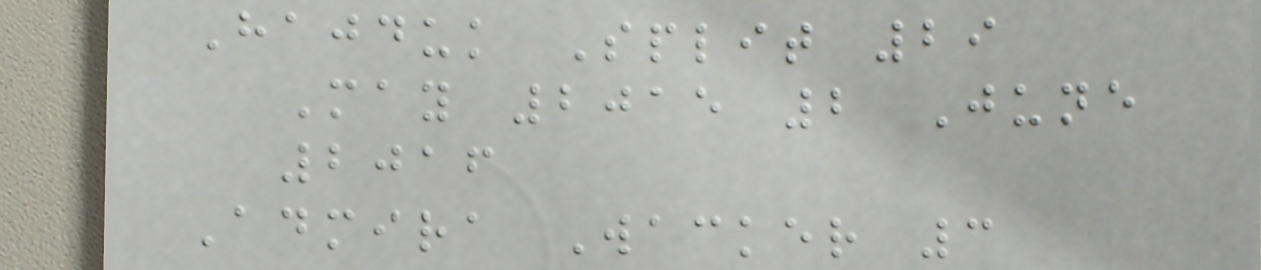Hajduk Split 29
May 2015 2 June
2016
Admira Wacker 3
